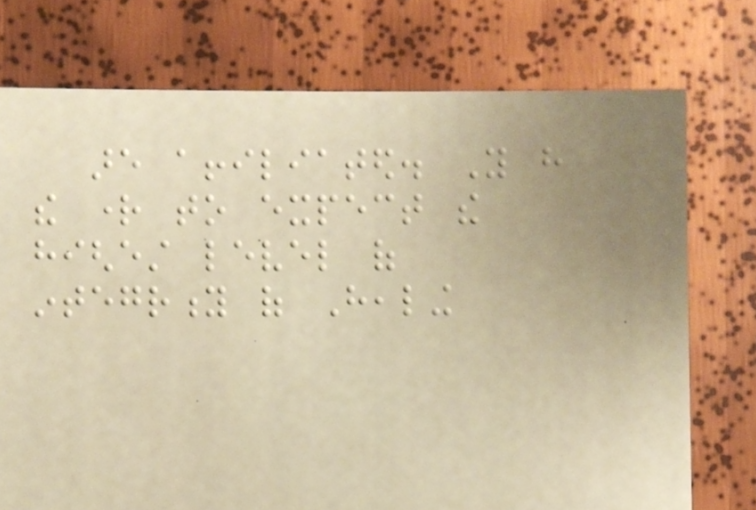are affiliated. You have
the right to expect the
highest level of
integrity of Healing
